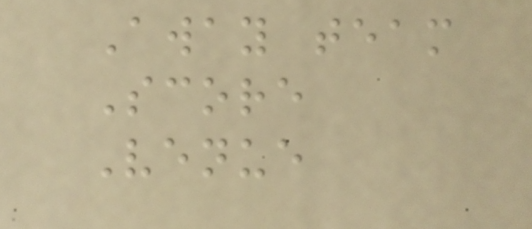Away team
Score
Venue
